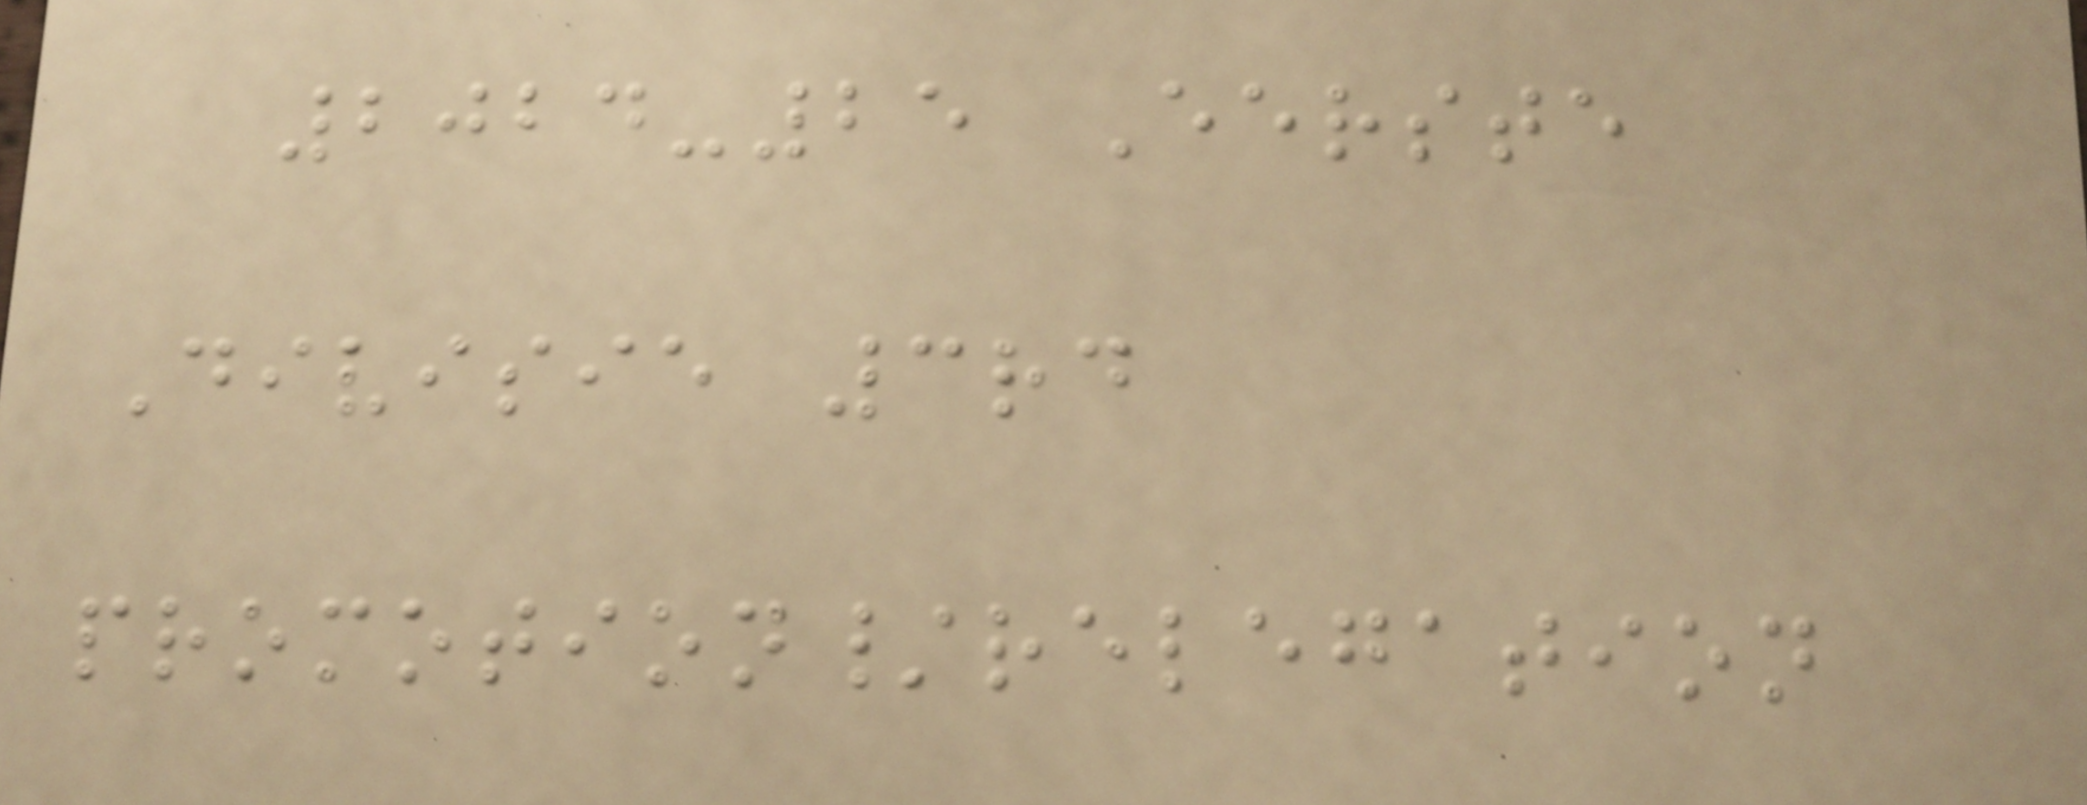2024-25 Eerste
Divisie 3rd
promotion/relegation
